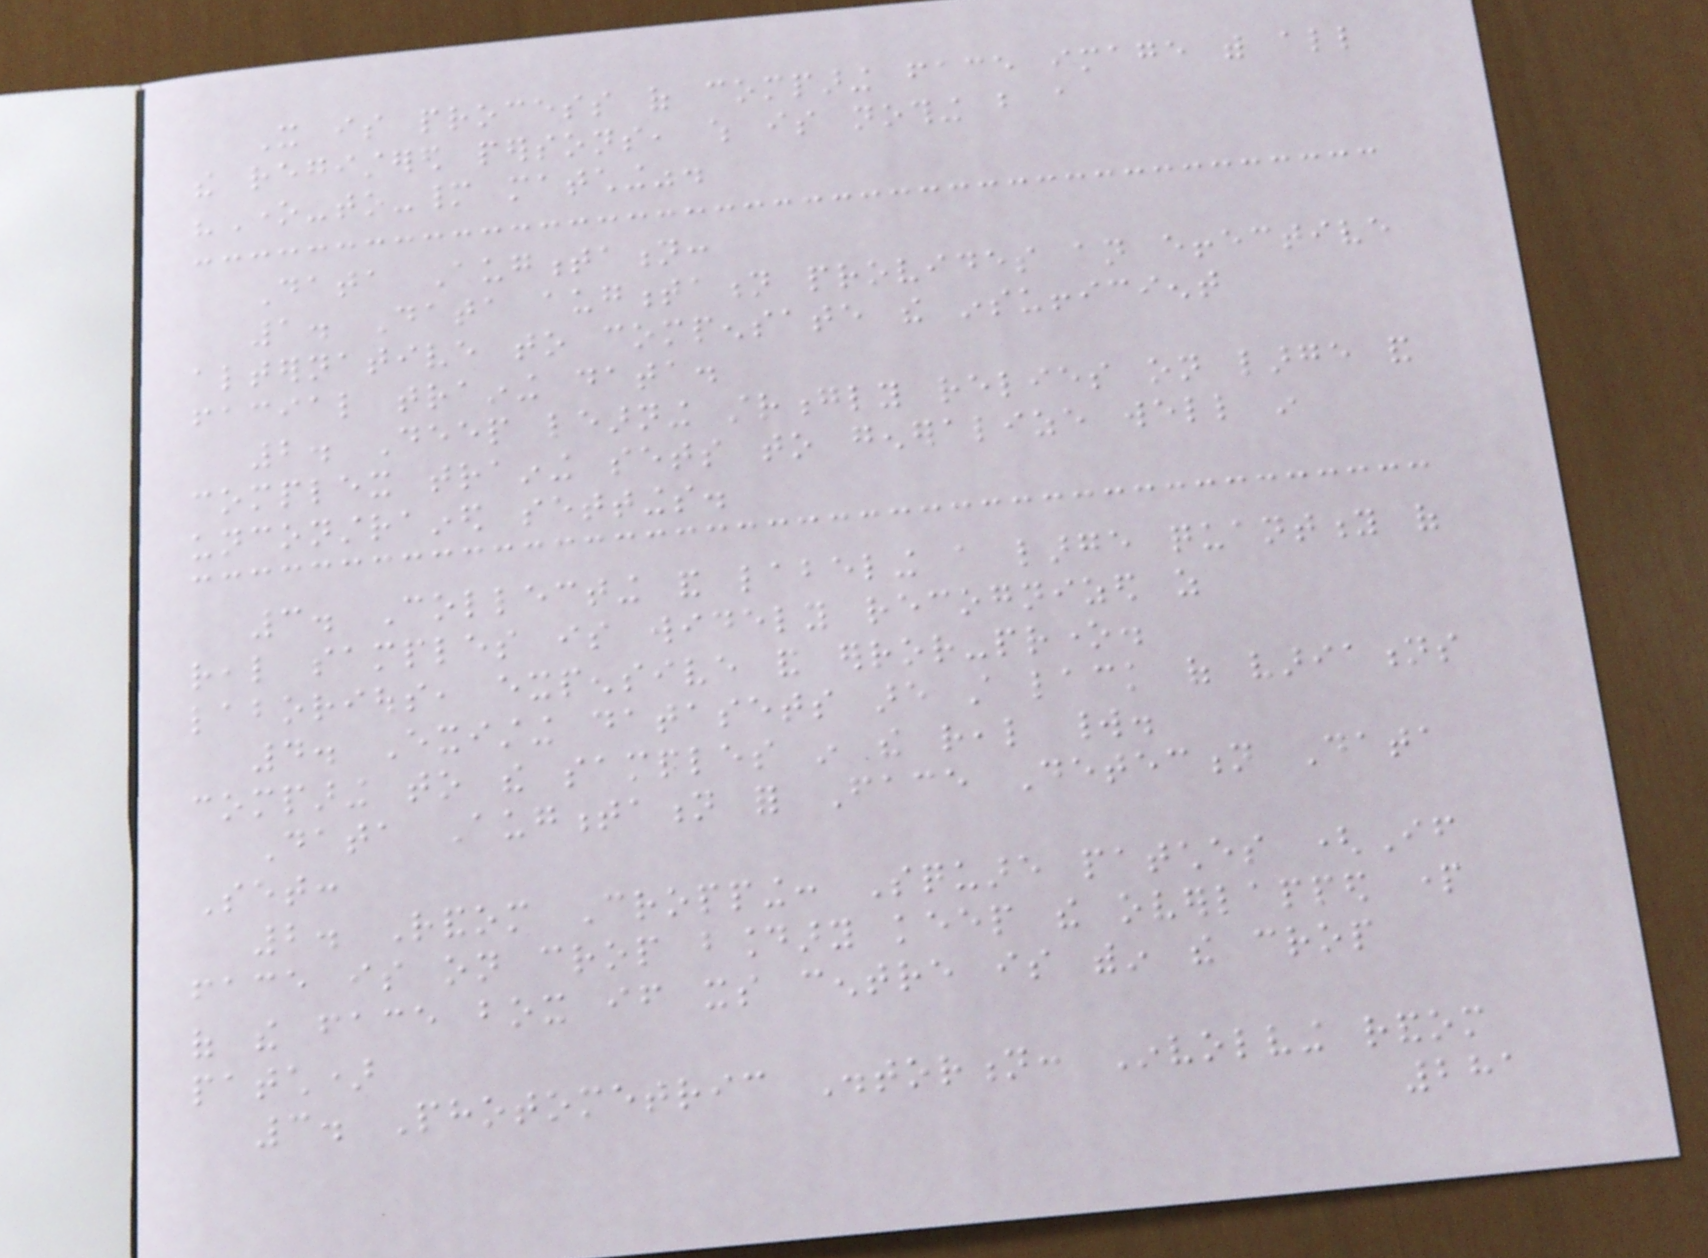It is process of comparing face image with all
the registered persons, which is nothing but a
"One-to-many matching".
Data Augmentation:
1. Data augmentation provides an effective
alternative to compensate the insufficient
facial training data.
2. Deep learning strongly relies on large and
complex training sets to generalize well in
unconstrained settings.
3. Collecting and labeling a large quantity of
real samples is widely recognized as
laborious, expensive and error-prone.
4. Existing datasets are still lack of variations
comparing to the samples in the real world.
Data Augmentation for Face Detection Data
Set:
2. Random Cropping: Square patches (If
face is on crop boundary keep the overlapped part
of the face box if its centre is within the crop
patch)
3. Photometric Distortion: Involving random
281
